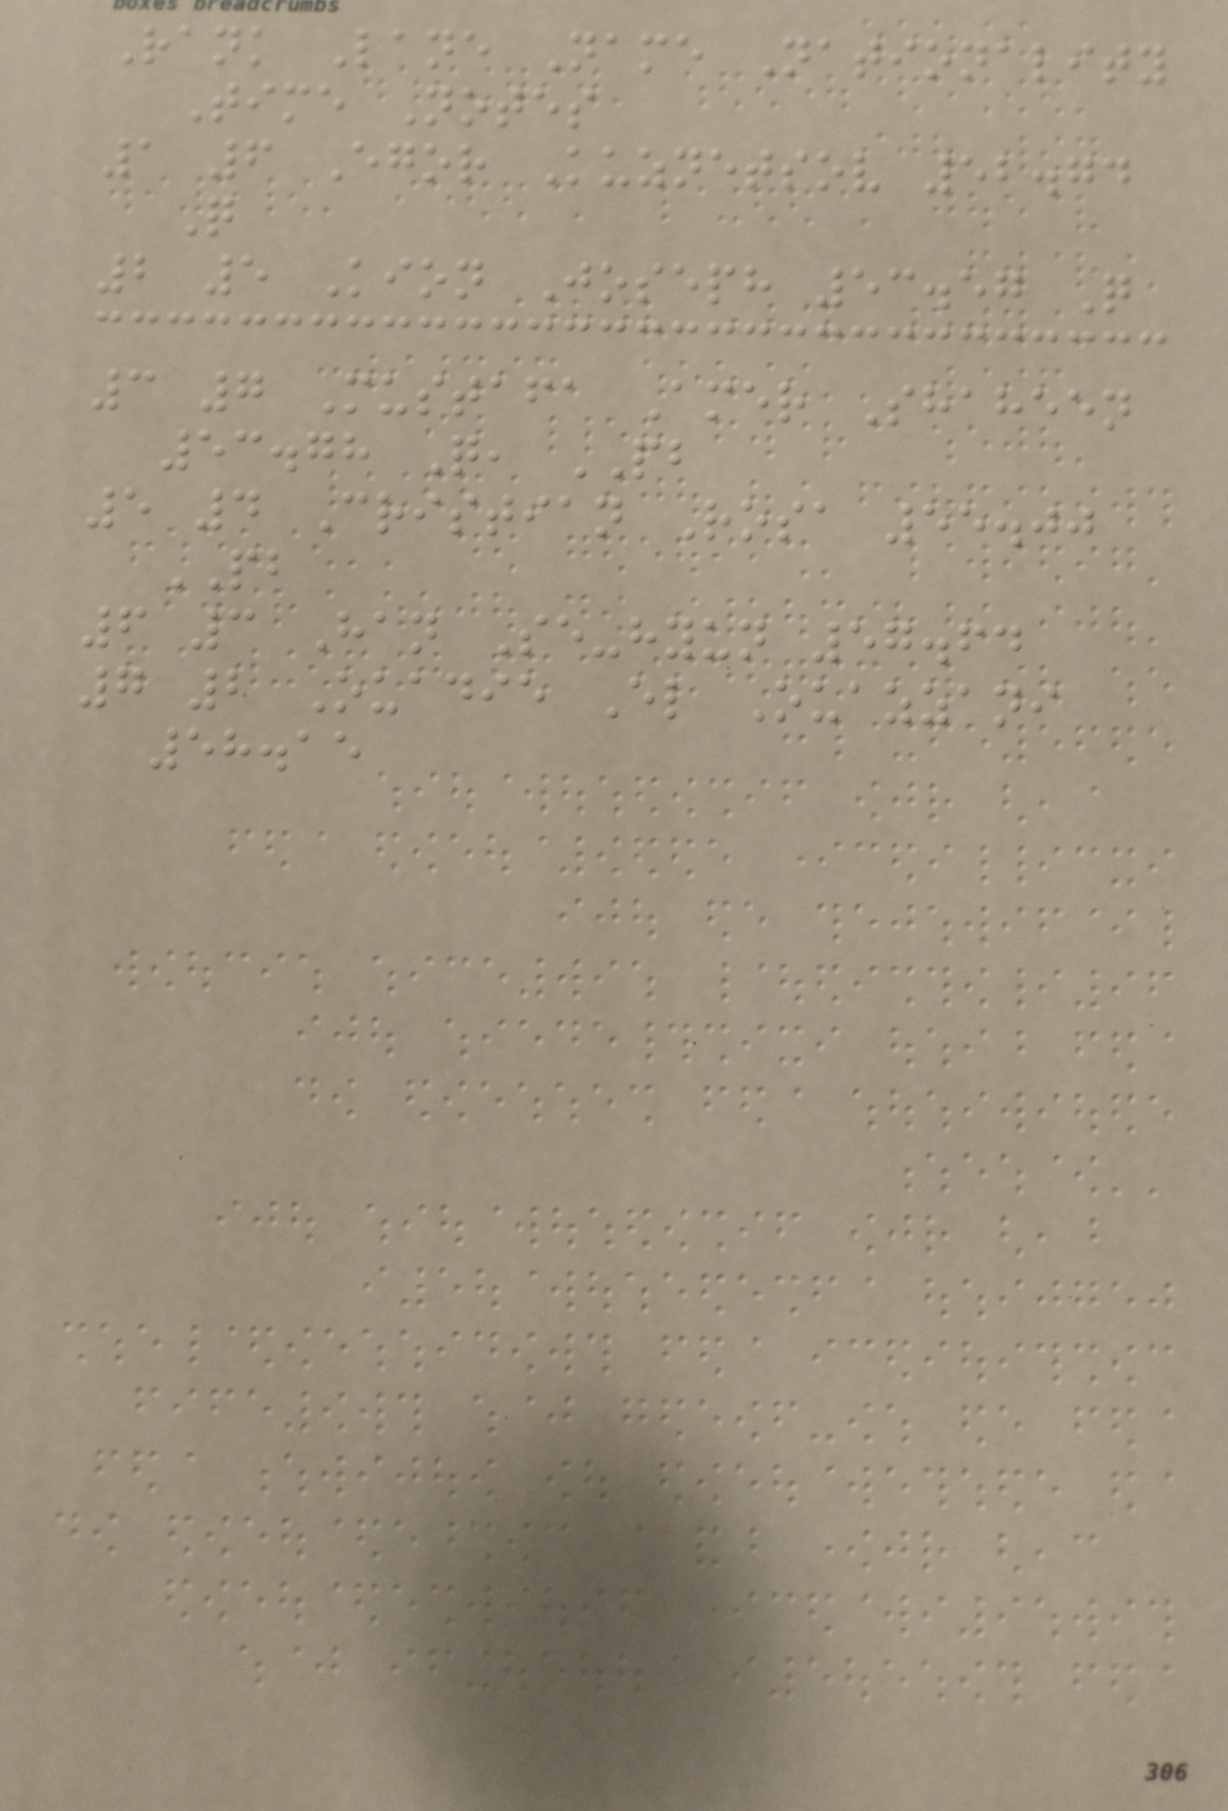Rank Lane Name Nationality
Time Notes
1 6 Egor Kuznetsov 52.74
Q
2 5 Kion Joseph 53.57 Q
3 7 Mustafa Amer Shaheen
53.78 Q, PB
5 4 Cristian Rosa 55.00
PB
6 3 Han Se-hyun 57.64
7 2 Ouadie El Ouazzani
58.15
